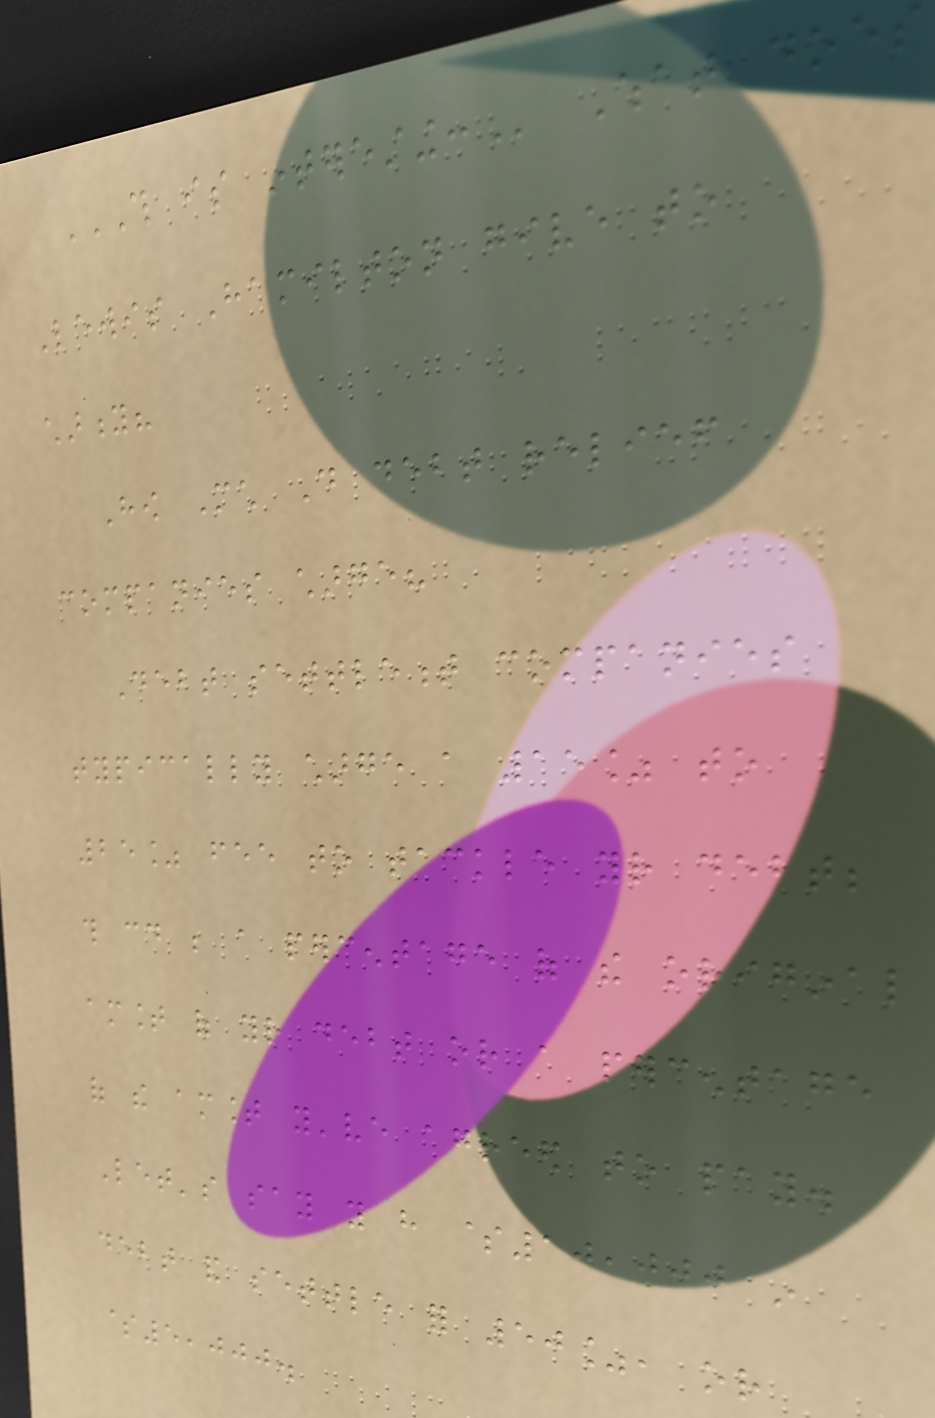THIS IS INTERESTING: What does
Lewis Hamilton give to
charity?
How Much Do debt relief
companies charge?
Debt settlement companies
typically charge a 15% to
25% fee to tackle your debt;
this could be a percentage of the original
amount of your debt or a percentage
of the amount you've agreed to pay.
Let's say you have $10,000 in
debt and settle for 50%, or
$5,000.
